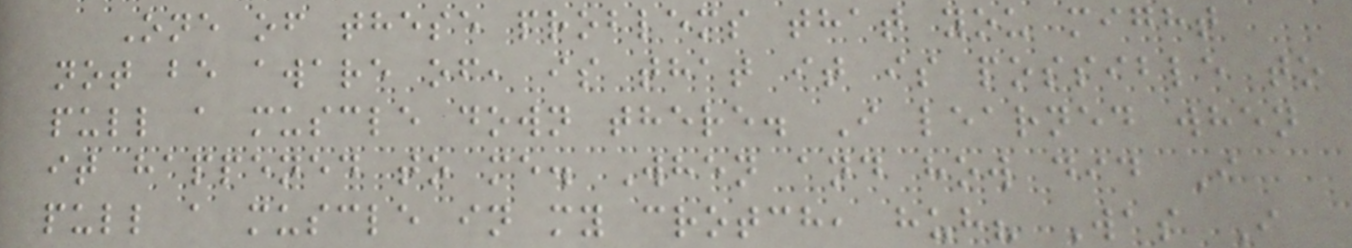One of these problems that you might
not be aware of, is that it is possible to
pull a muscle down there. I learned when
it happened to me. When and how did I
pull a muscle in my crotch, huh? Was I
